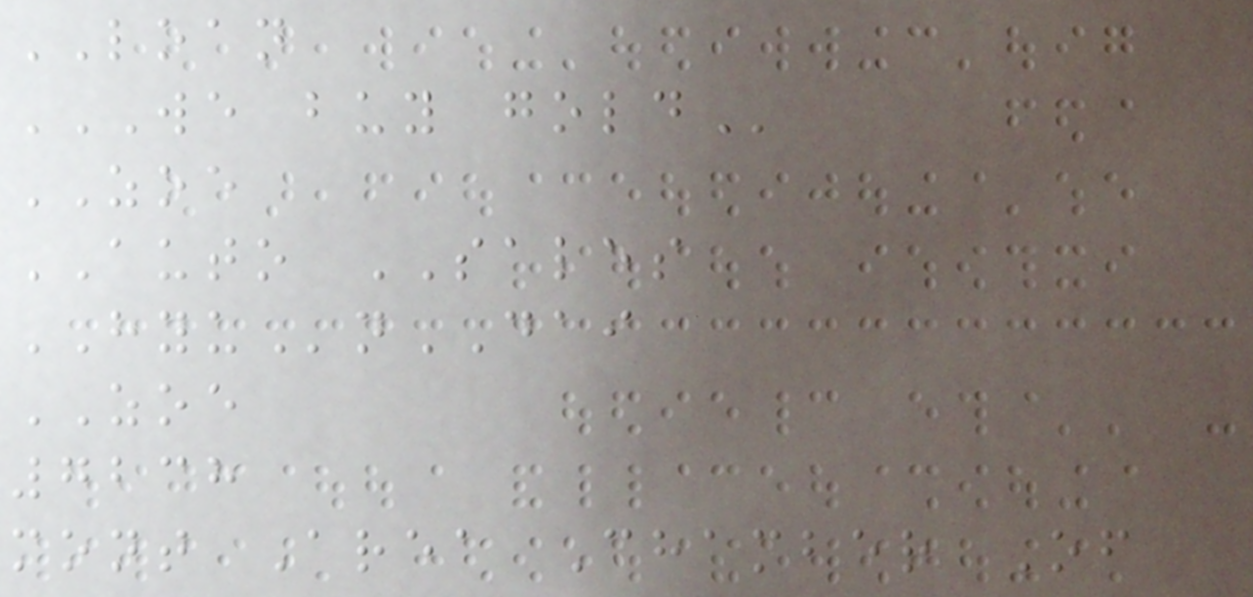LOAN
WE BUY GOLD
ZOE
AUTO SALES
HYUnDAI
ZOE
7238
mont Area Chamber Of
